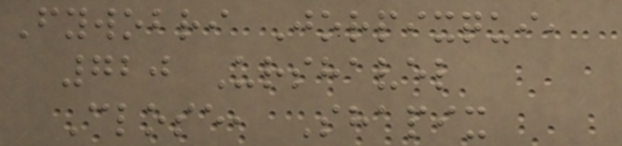Fywobri Jorpixqui,
720 Urshavel
Close, Shapix
